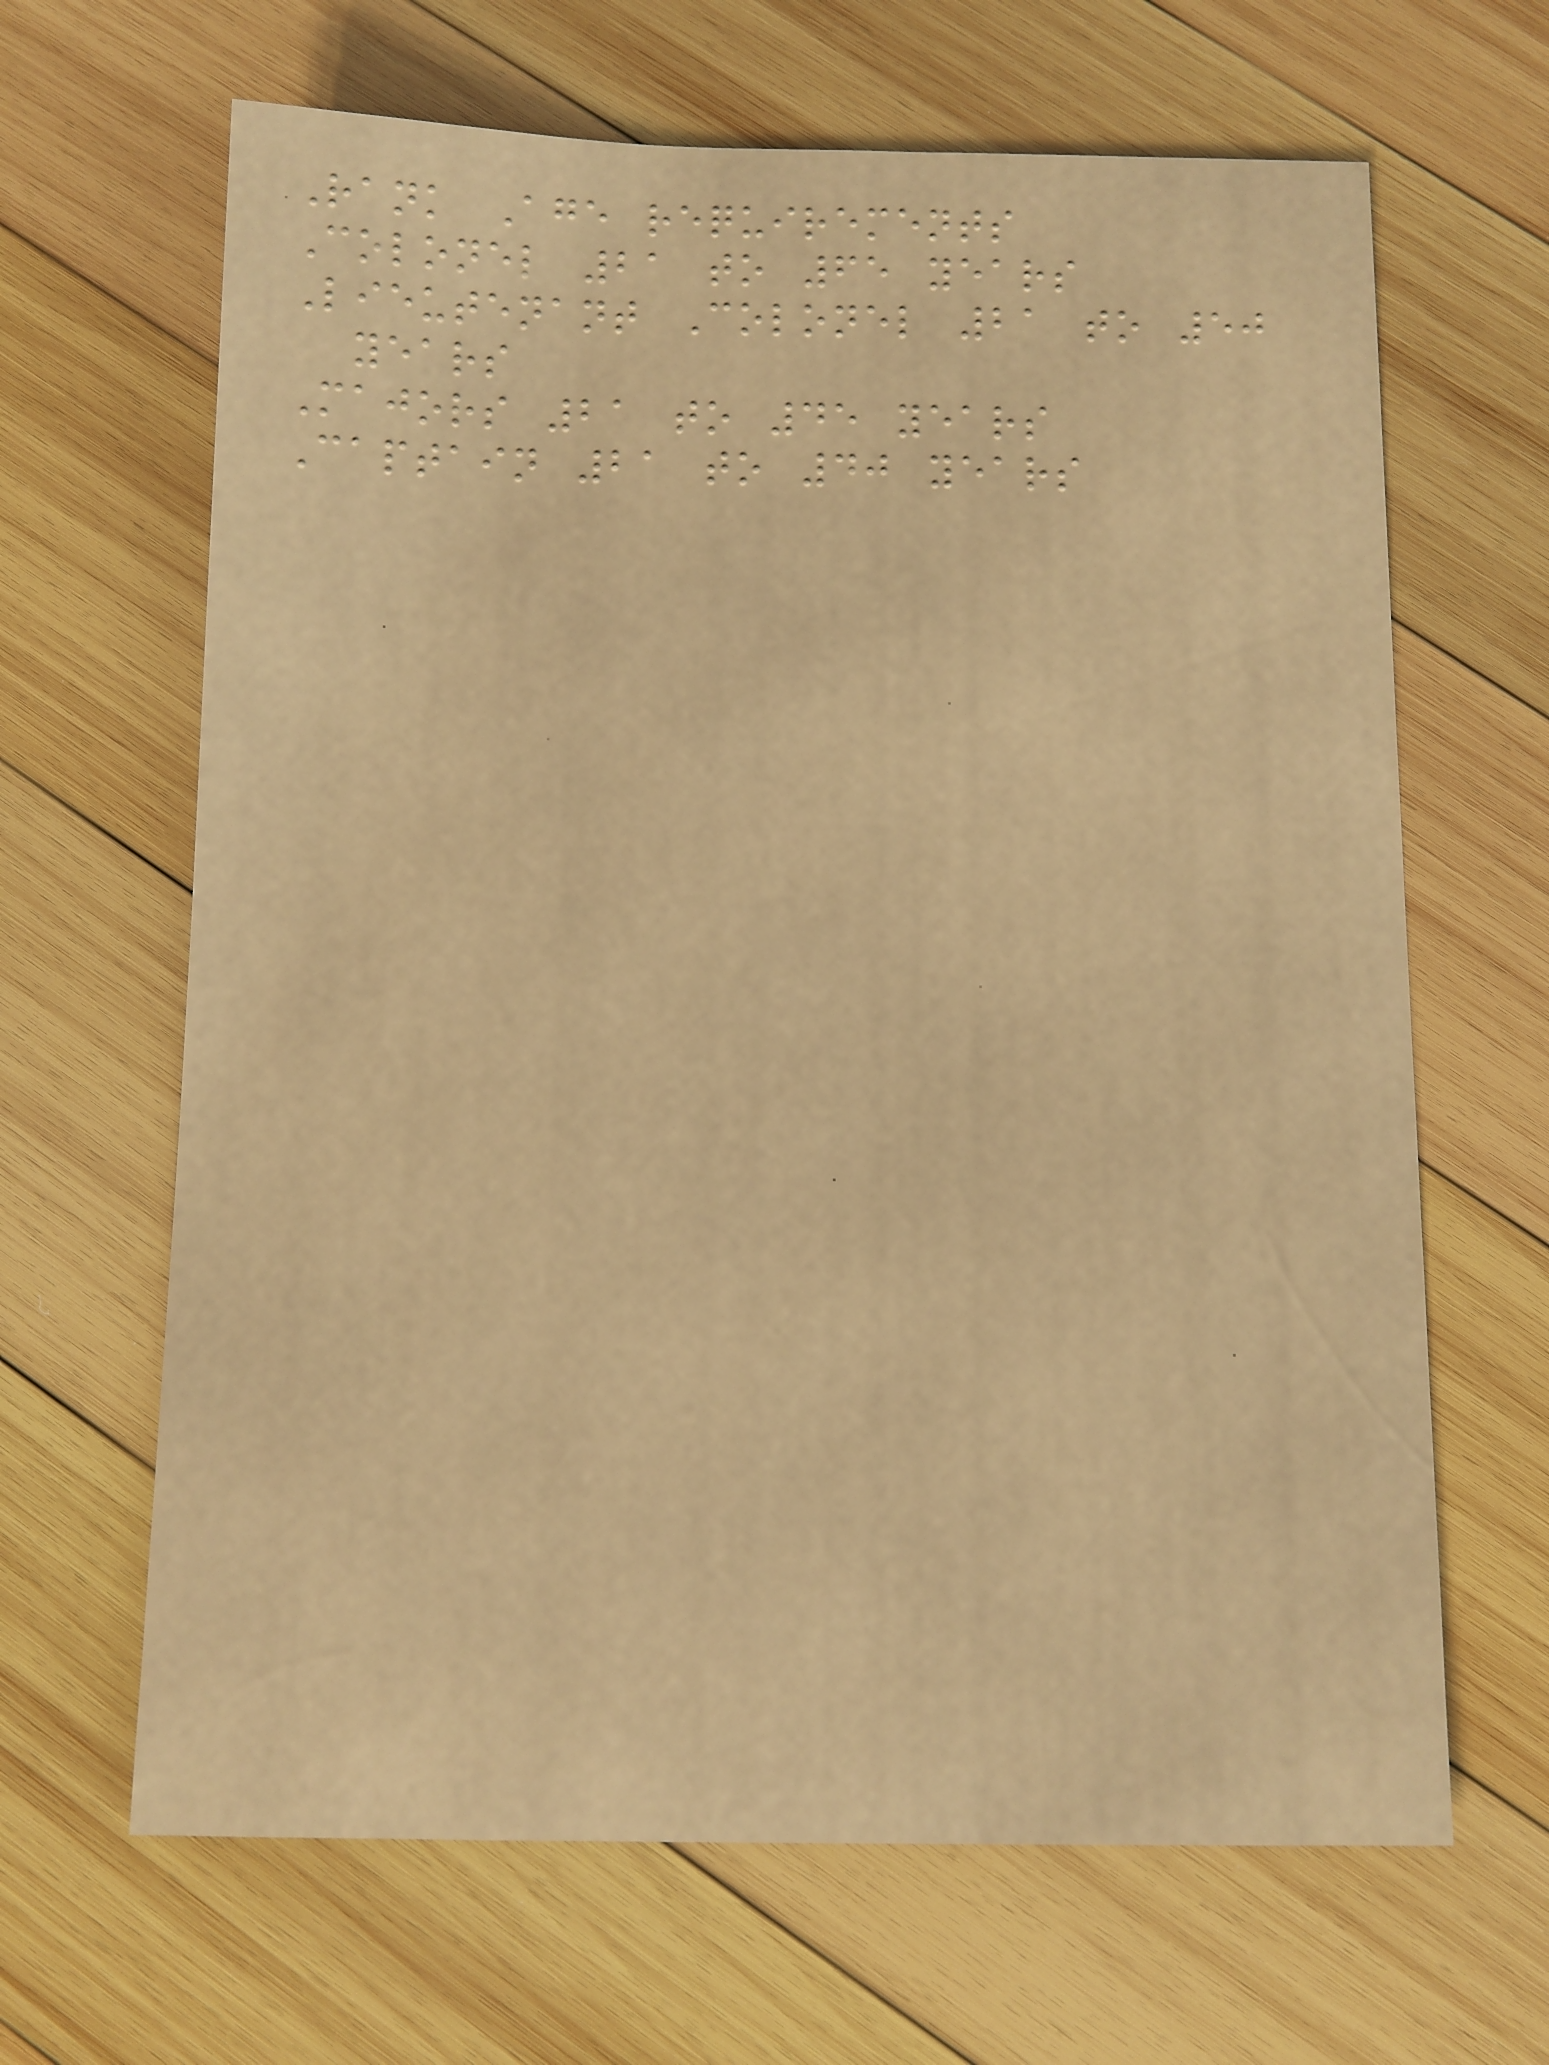Rank Age requirements
Colonel 21 to 65 years
Lieutenant Colonel 21 to 50
years
Majors 21 to 45 years
Captain 21 to 40 years
